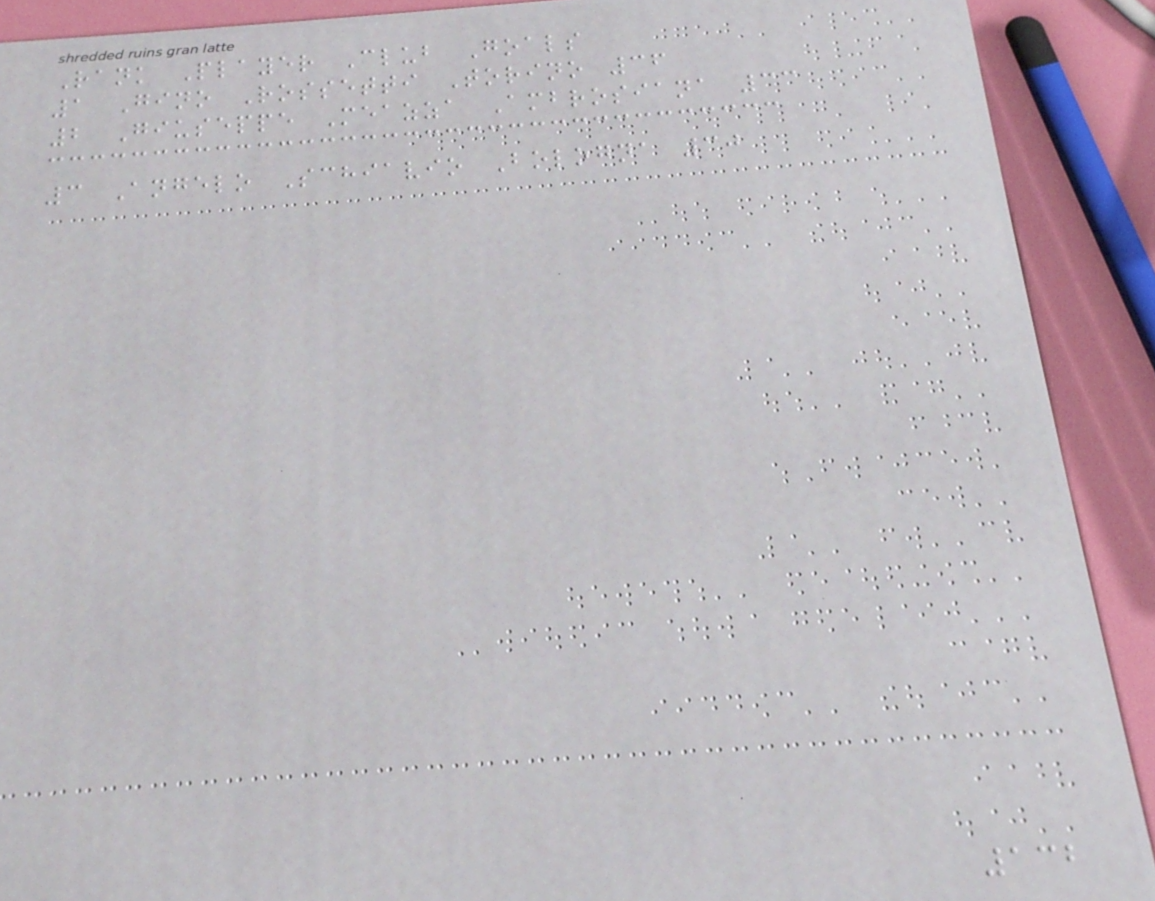Rank Player Club Goals
1 Gino Rossetti Torino 36
2 Giuseppe Meazza Ambrosiana 33
3 Angelo Schiavio Bologna 30
132
